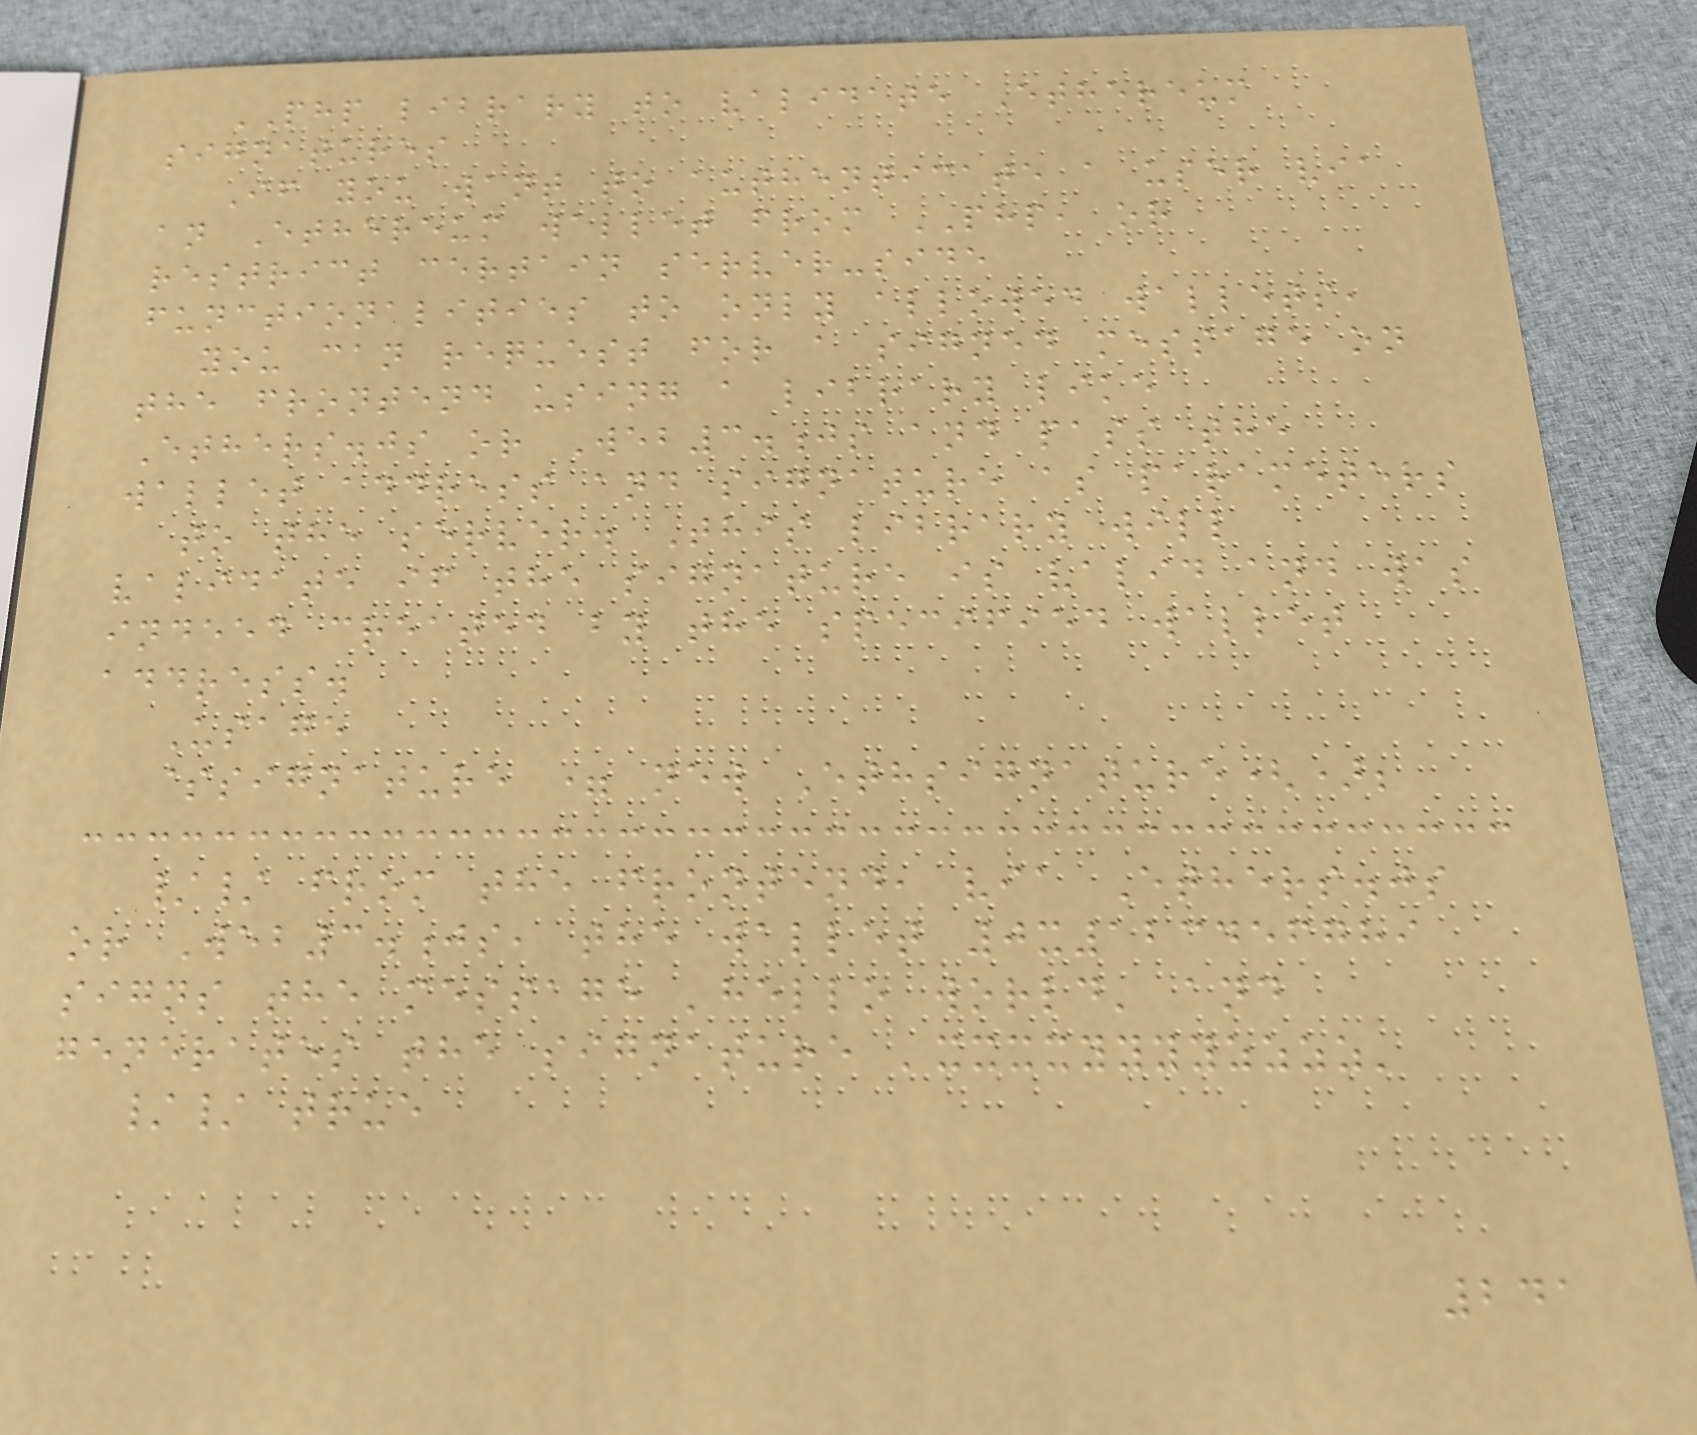PHP library to validate Ethereum
signatures
If you want to authenticate a user via
an Ethereum wallet from PHP, or
restrict certain server-side
functionalities to only allowed wallets,
you can request for a signed message on
the frontend using a library like
Ethers.js or Web3.js and pass the
wallet address and signature as parameters
to the server. This library will
validate if the signature is valid and was
indeed created by the specified wallet
address.
Usage
$signature = new Ethsignature();
// from the frontend, via Ethers.js
or Web3.js, the wallet 0x123456789
signs the message 'hello world' and
generates the signature 'xxxxyyyyzzzz'
// true
241
